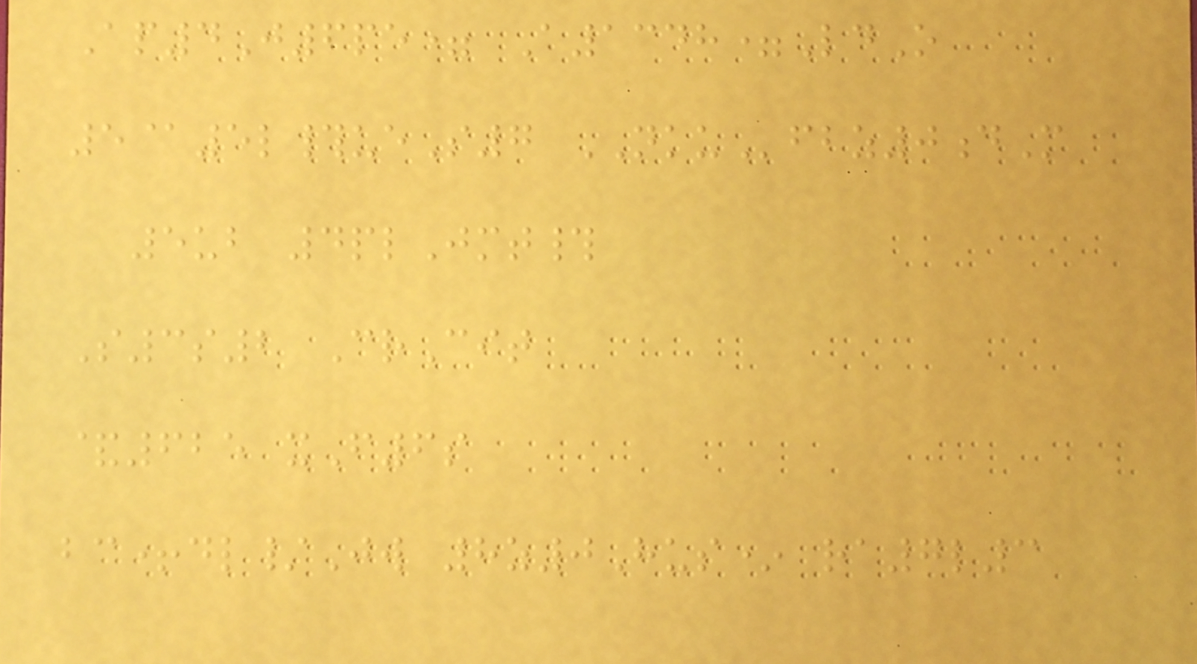Ap4J6pe= A1348=LdO
5@5l#ueS7 NKUfbz0dM
5ub 4plJmt#
S3s2 CrCit
&625 xF6s
bc+dl/Jw 8z0Hus* ra7l3
